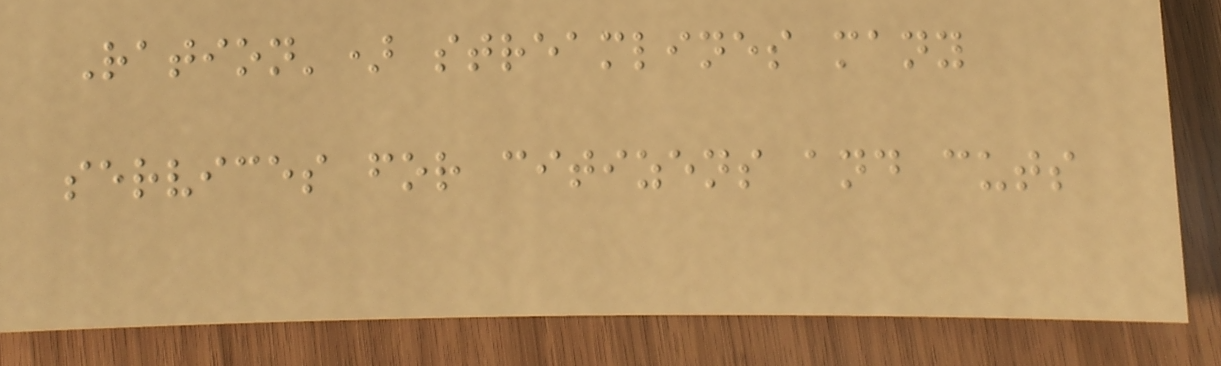Ration') streamlines many
services for citizens and cuts
